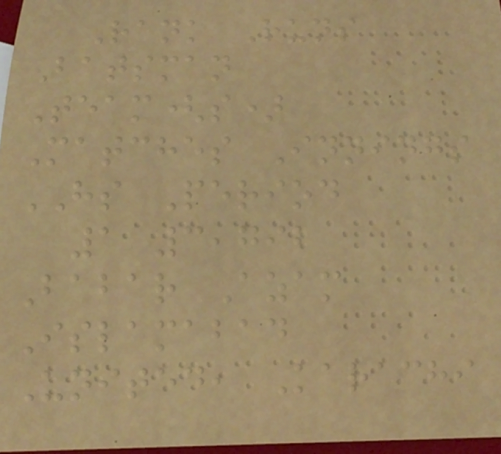Rank Runs
Batsman
Team(s)
Matches Innings
HS Period
1 3,792
Babar Azam
Islamabad
United, Karachi
